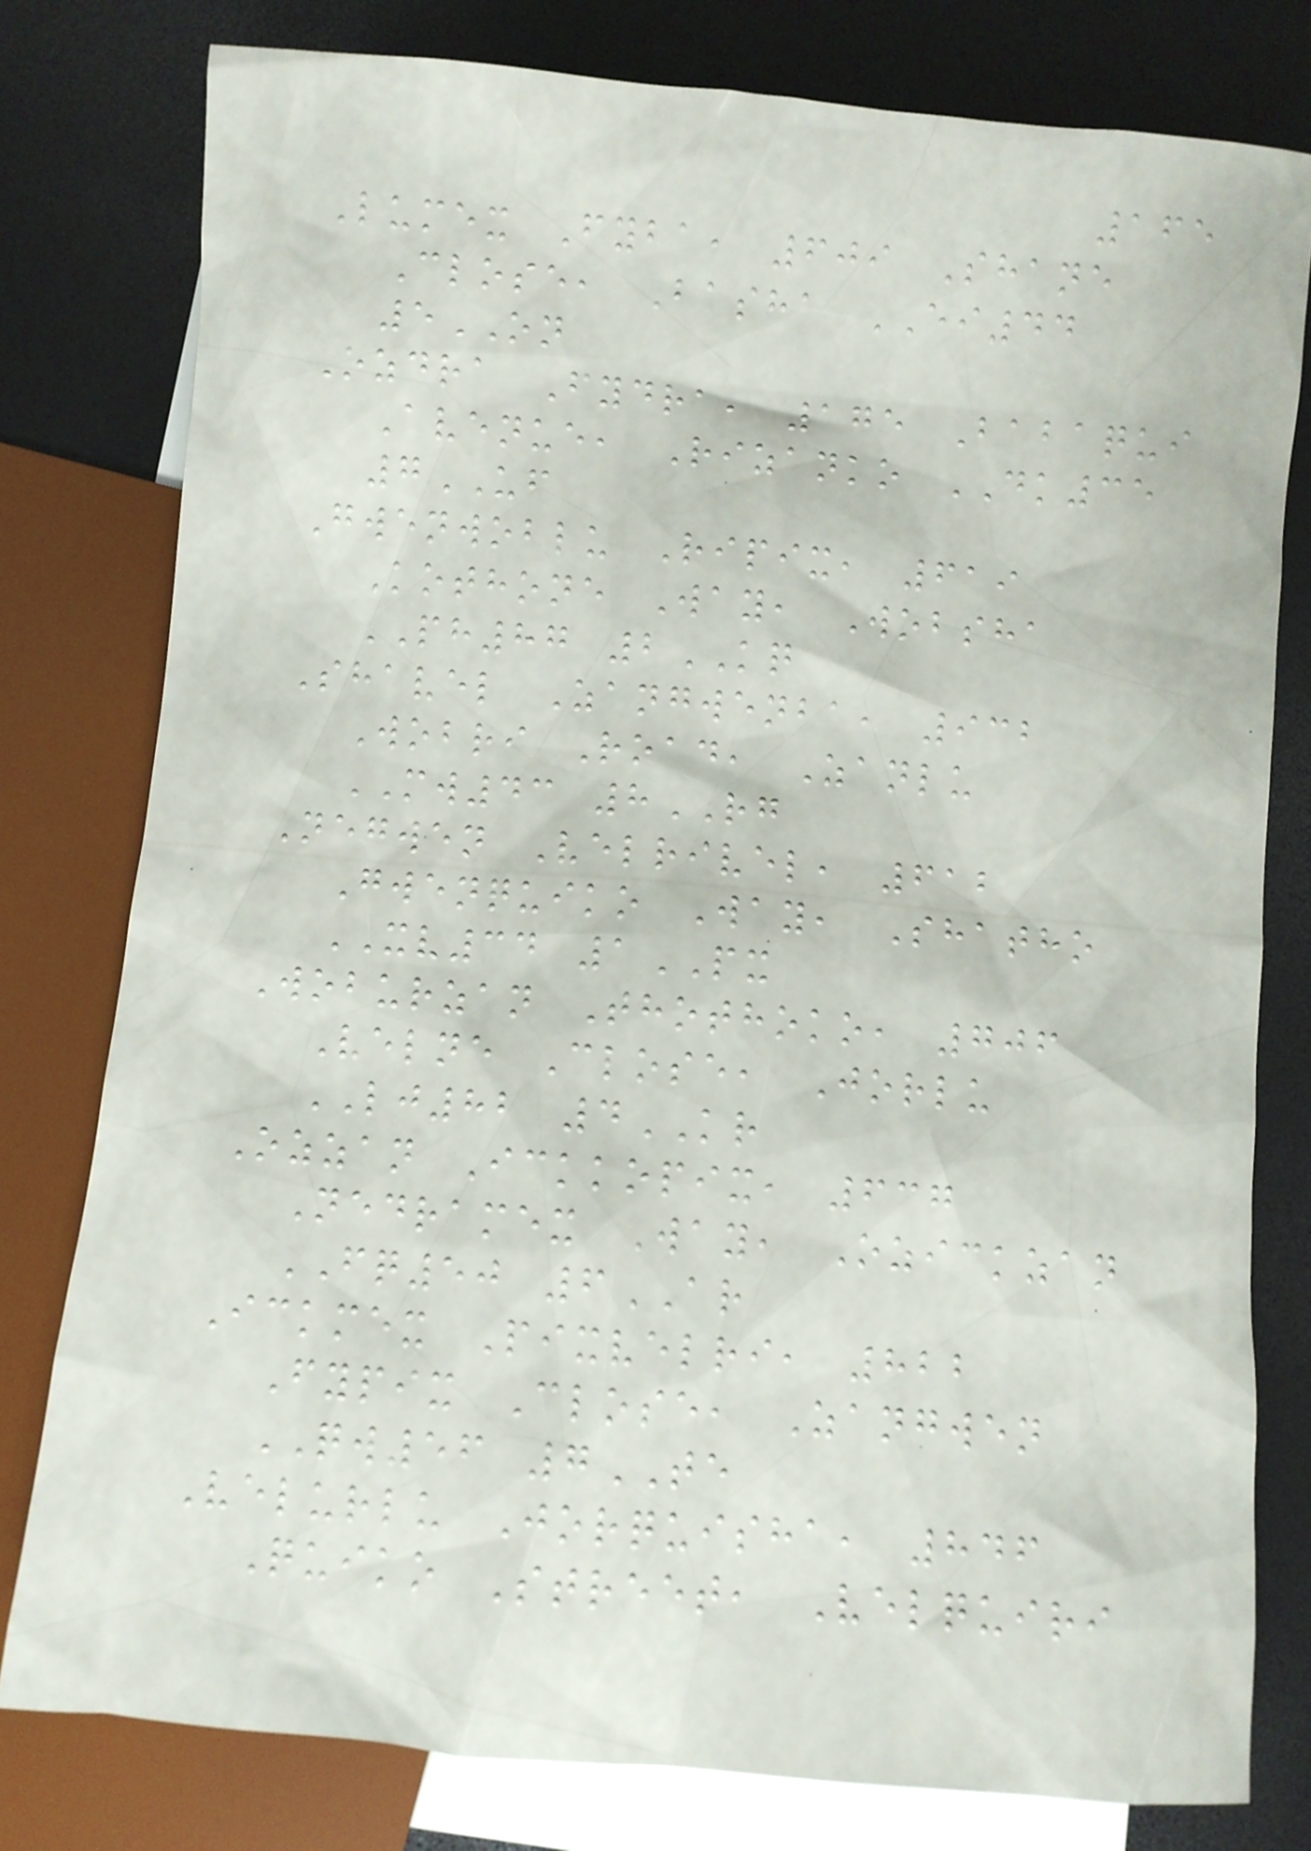165
Lumex Fyba, 609 Shane
Close, Basha EI44
5ON
Ozdra Fydra, 175 Babaqui
Avenue, Rizanko DK35
7UF
Gwenwoblu Ripix, 619
Kothone Way, Wobsha
PH87 2KQ
Shavel Zangwenba, 932
Wobri Road, Zanlu
MW43 8RG
Negwen Velrivel, 612
Gwenquiko Way, Shatho
XV34 1PX
Woburzan Thothoko, 706
Velne Close, Jorlu
LJ82 4KR
Ozzan Ickkopix, 637
Nedramex Way, Ozickzan
FQ50 6AR
Ickmex Pixvelri, 822
Fypix Close, Zangwen
QW56 7TE
Velurlu Jorquisha, 846
Quiko Street, Velquiri
